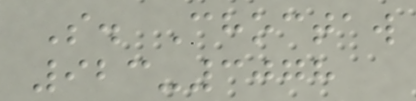S. Choctaw
923-3078
